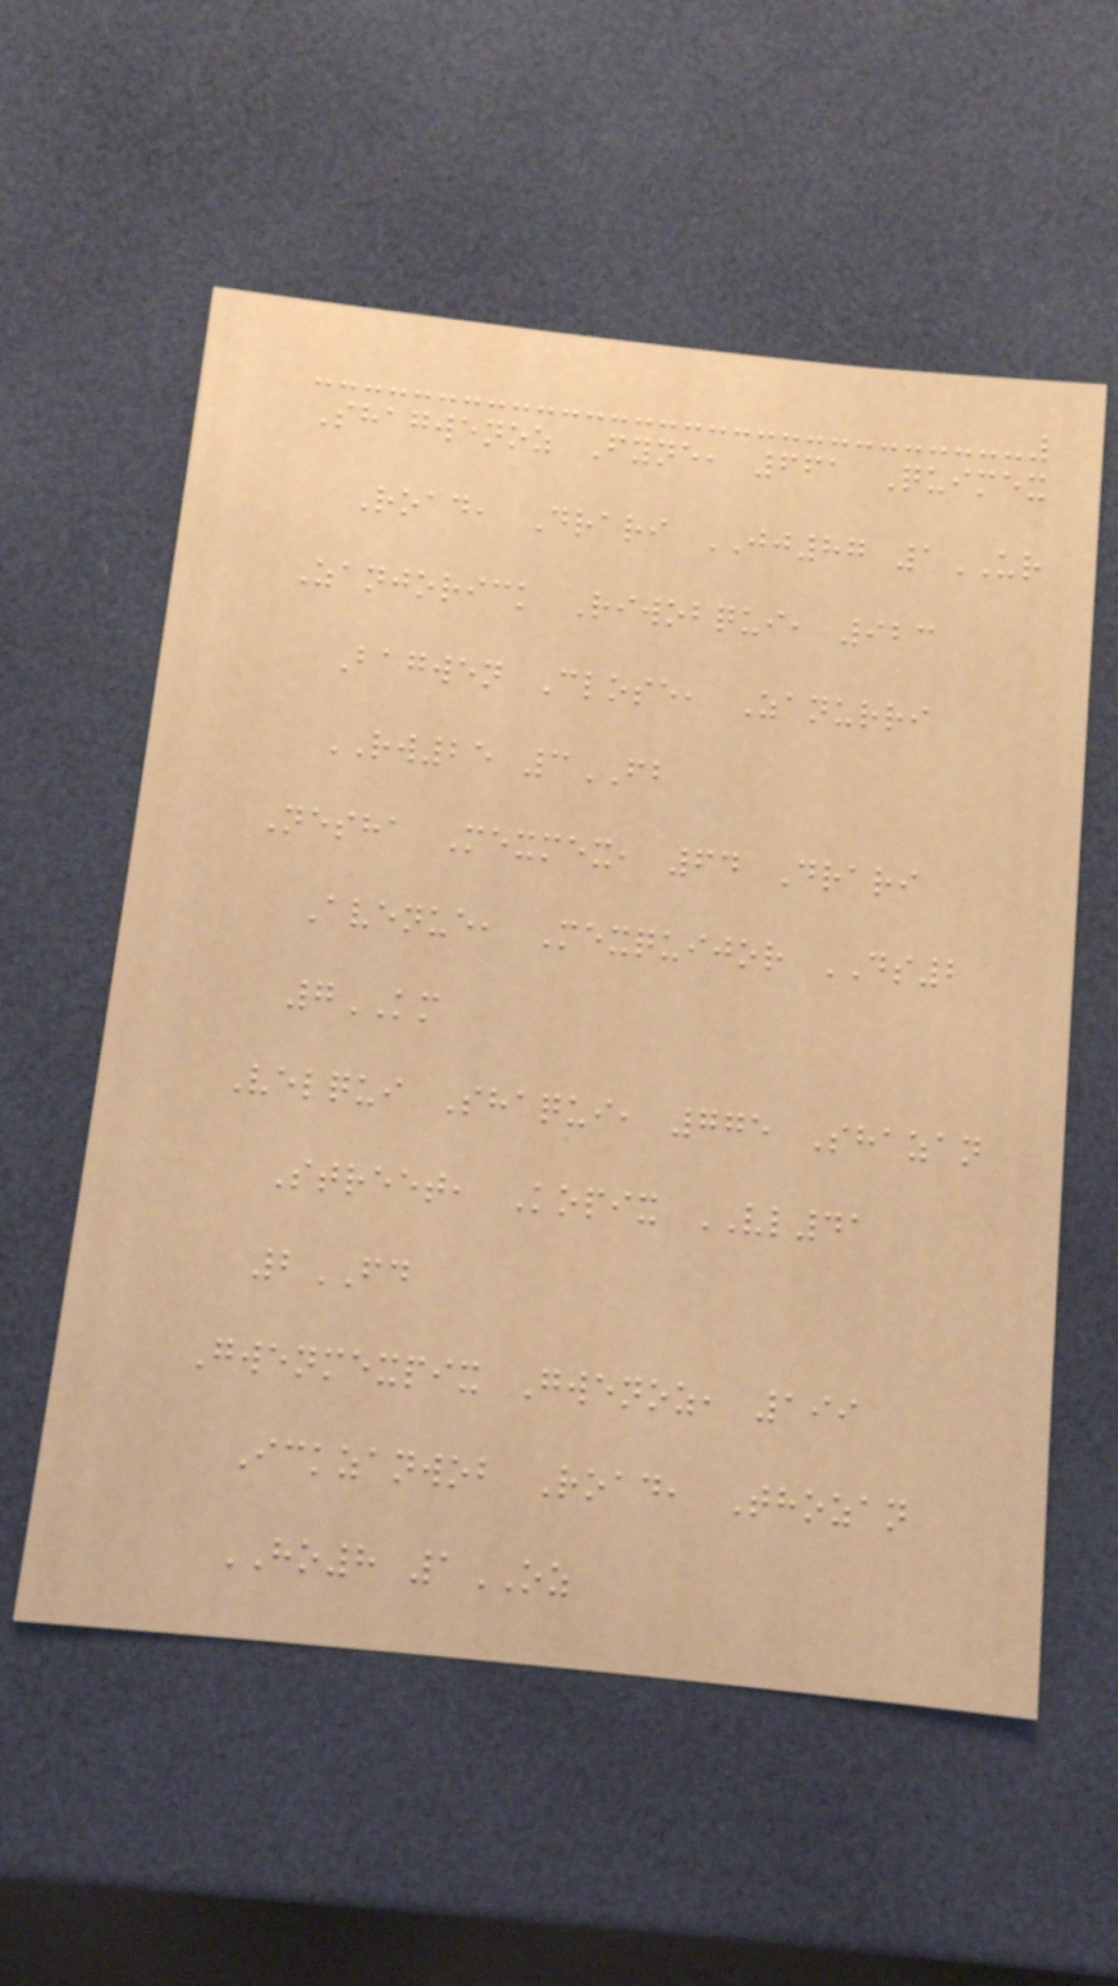Shagwenoz Fyne, 661 Quimex
Road, Drari JJ87 1UR
Zanjorick Riwobqui, 923
Bagwen Close, Zanurri
RW25 3FB
Nesha Mexmex, 64 Drari
Avenue, Mexquijor DS2
7KM
Velqui Shaqui, 775 Shazan
Street, Kopix VL41
2FD
Gwenmexpix Gwenoz, 199
Ickzanwob Road, Thozan
HO8 1OZ
